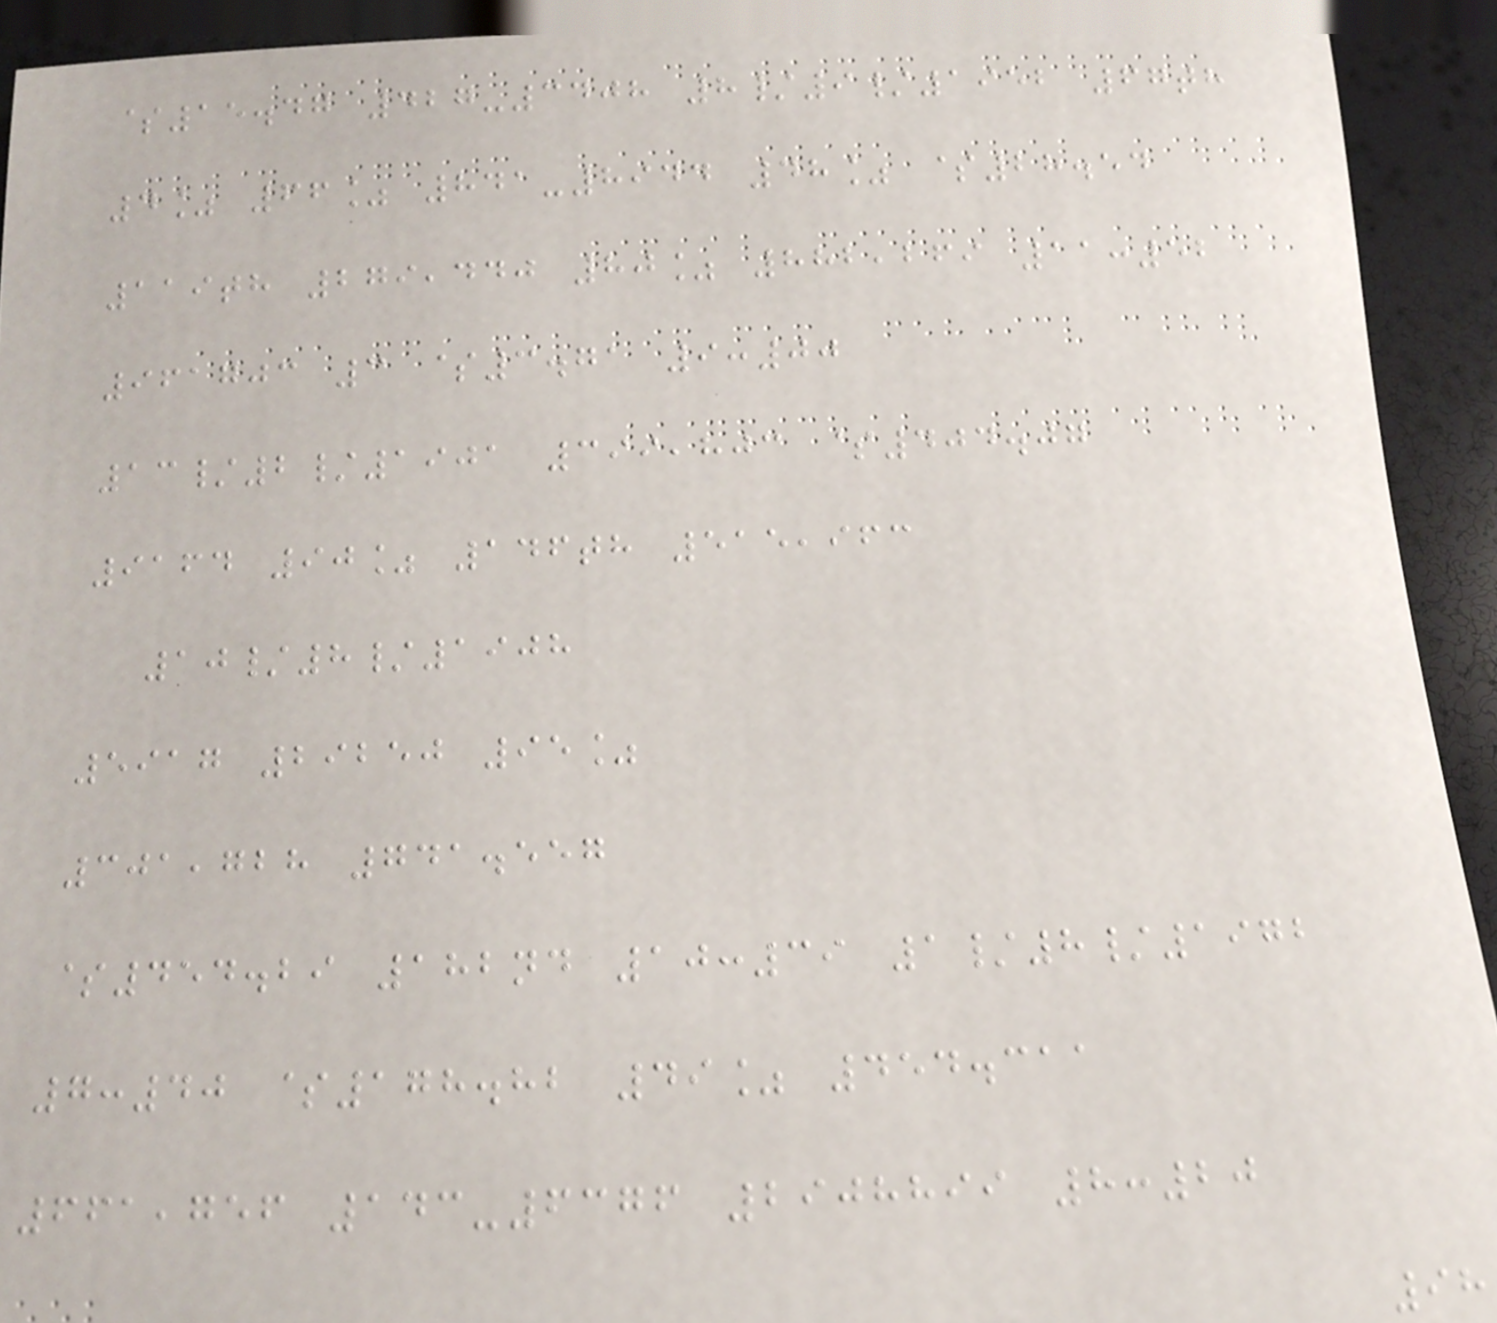$15.47 427-3408 8/9/1952 67th
4% 66% 841-8944 48% $28.54
119th 279,440 80% 882,269 11:52
961703 3 $3.71 9:00
13/2/1901 399,803 $404.07
9164 90% 146th 515,963
10/8/1908
5917 29250 95%
301,728 741.557
$454.29 182nd 10:39 1/8/1972
7:40 $178.82 49% 454.311
661,756 143-6376 2908899 8:20
98
